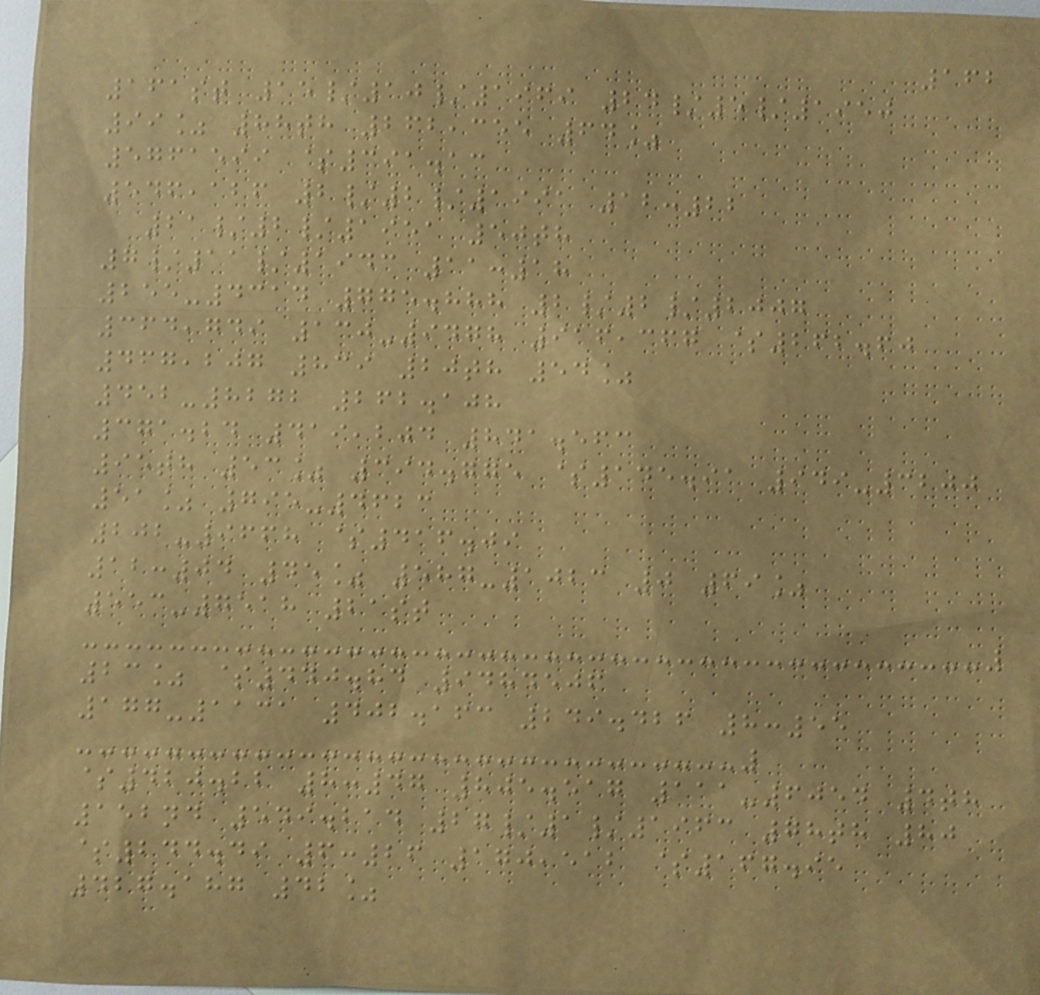162
161st 15/10/1969 24/5/1950
99% 88th 262,355 64%
5761599 $391.13
546,126 2/2/1991 12:22
21/2/1951 50th
7/11/1943 11:18
255-4314 775.888 2/2/2007
364,749 130-9478 916,367 $262.60
467,207 839 20th 54%
452-8272 262.108
371.24 419,204 841.563
95th 53% 394.775 $145.91 949-3200
51% 795-4623
202-9668 $416.09
12:04 45% 587-1023 0 69%
553-7518 21st
23% $440.84 9484506
177-1131 402.163 249.426 8:55
$420.22 8:47 805.517 111-6054 4th
152nd 549.214 27/1/1963 78th 80
$244.49 6:26 170,512 $167.95
427.187 42%
